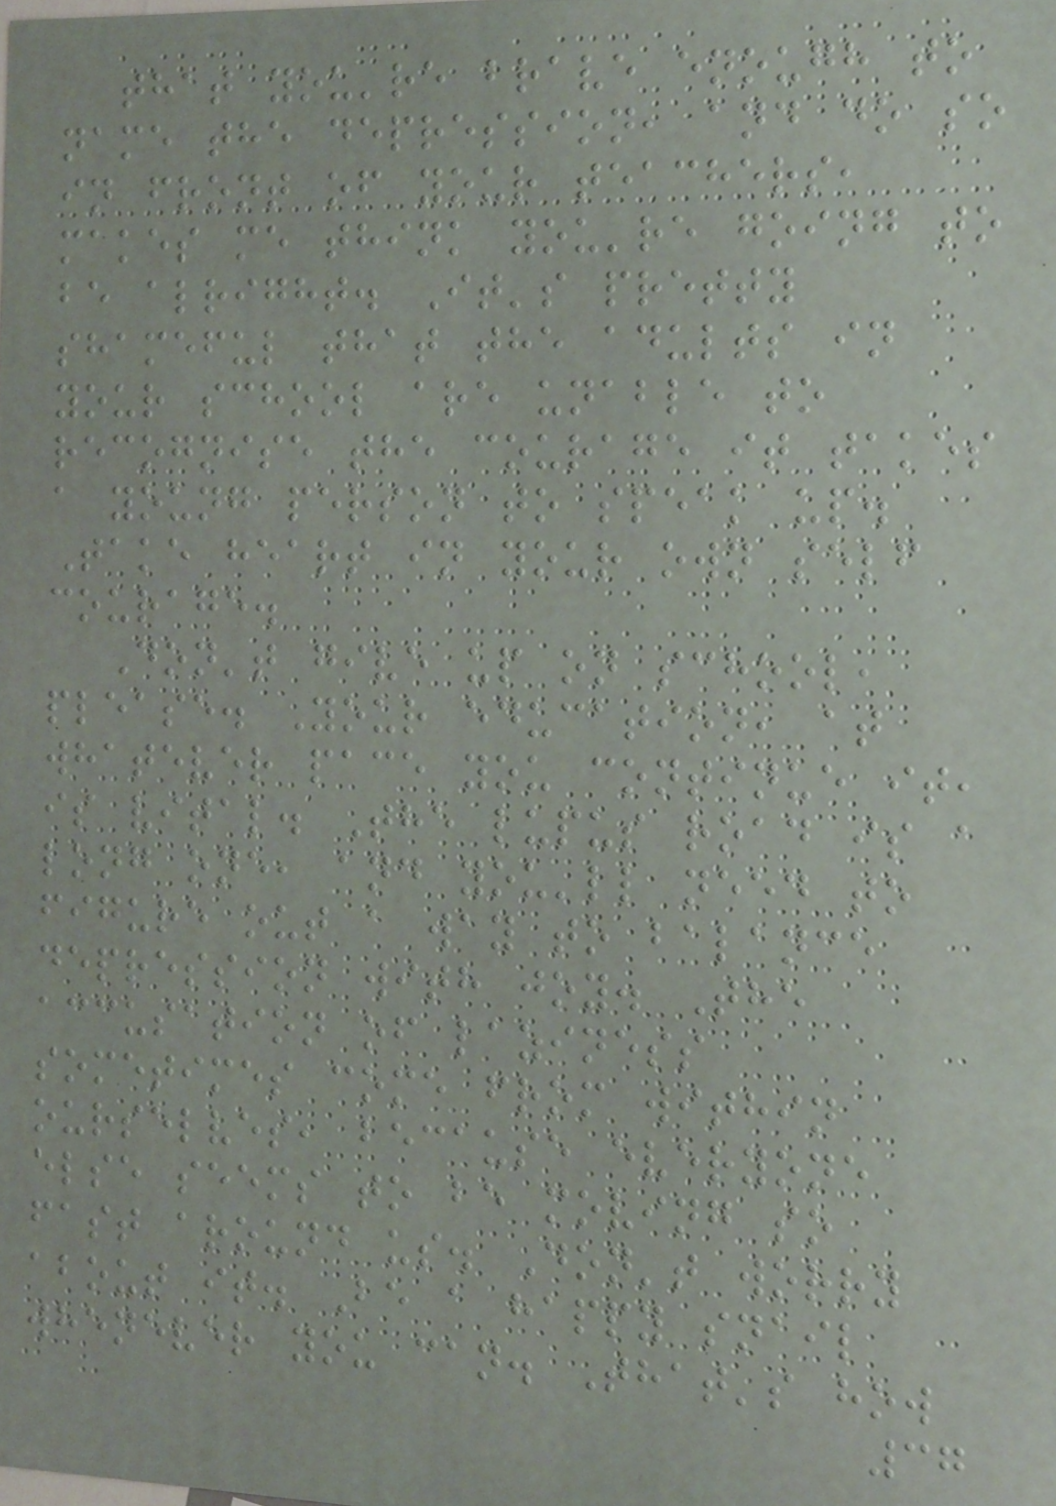that you're brave enough to
name the depression, and do so
in front of your teachers,
makes me think you're going to
be alright. It's pretty
shameful that the adults in
your school are unable to
recognise the courage it takes
a young person to speak up.
Take heart in your own self
courage.
Don't give up on school,
please. Your education, at
whatever pace you continue it,
is vital. The lupus road is a
long one, and you'll need to
figure out a way to balance
depression with joy. The
accusation of laziness
sometimes come from within
ourselves, because everyone
else seems to be moving so
fast around us. Don't worry
about it. Be a happy snail
whenever you can. That's how
37
